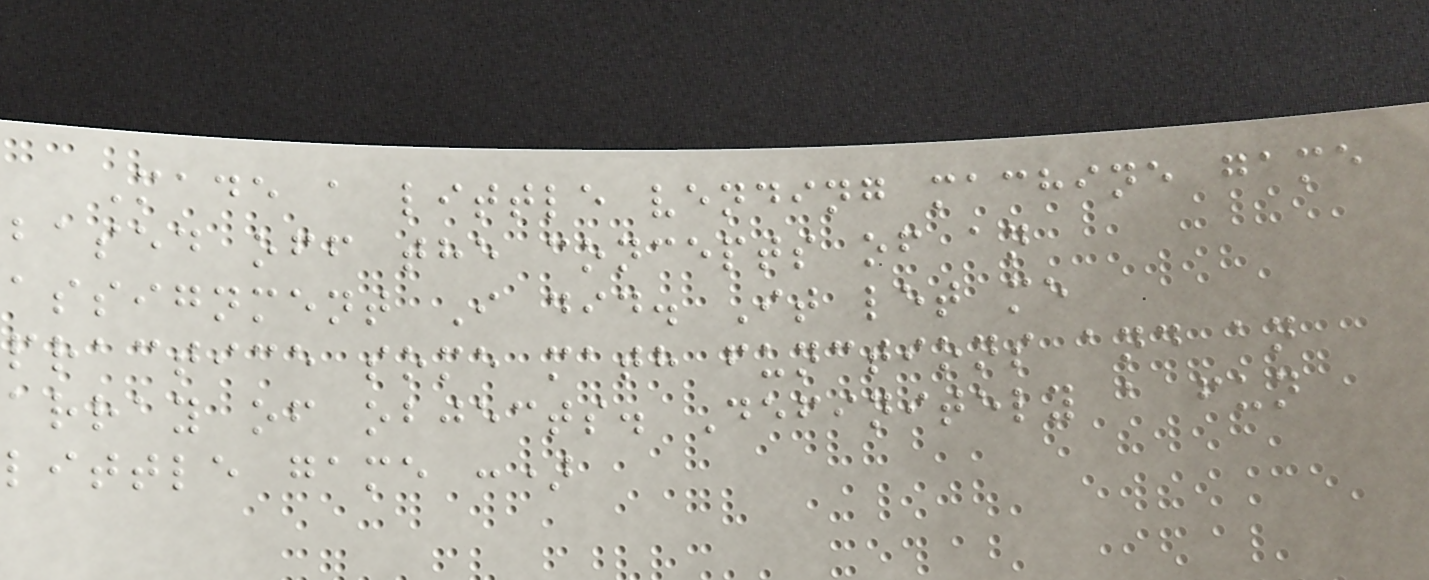Made a little vending machine game
based off the concepts of an
assignment I did. It let me
practice some math functions and an
array of objects. Definitely a fun
little game :)
